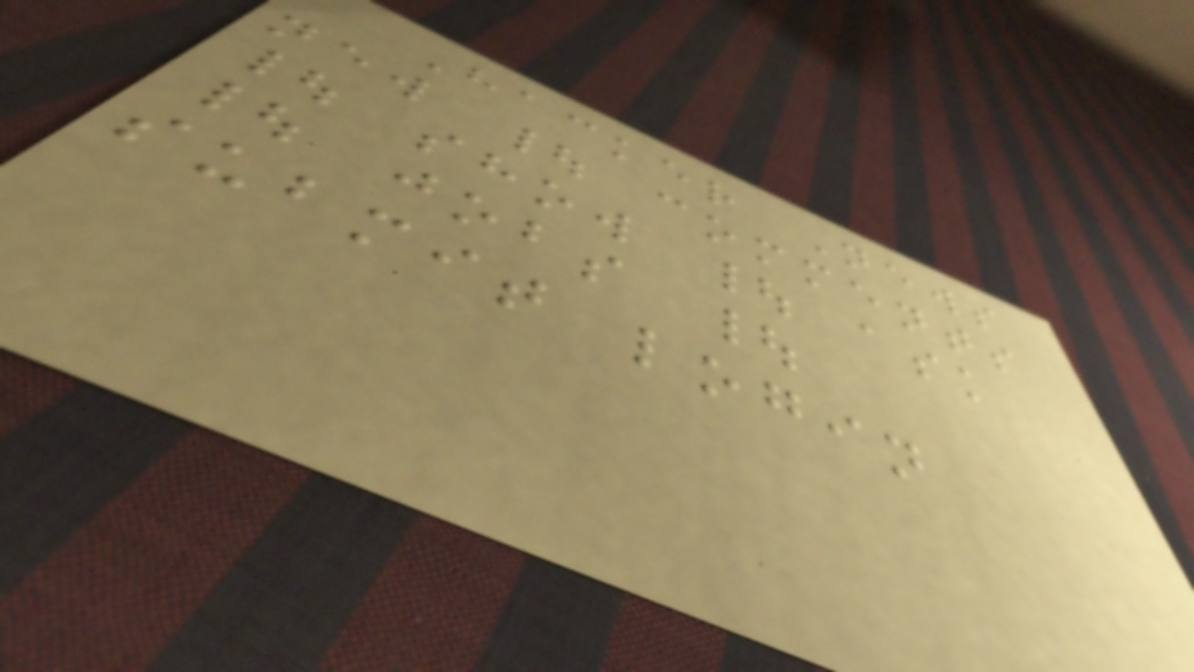Hacker News
new | comments
| show | ask
| jobs |
submit login
